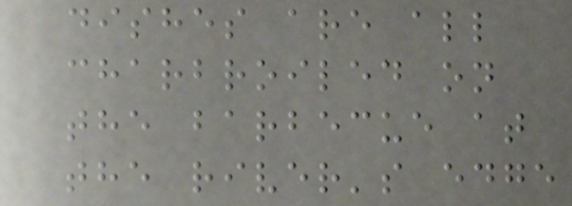dishes are all
charbroiled on
the barbecue at
the river's edge
